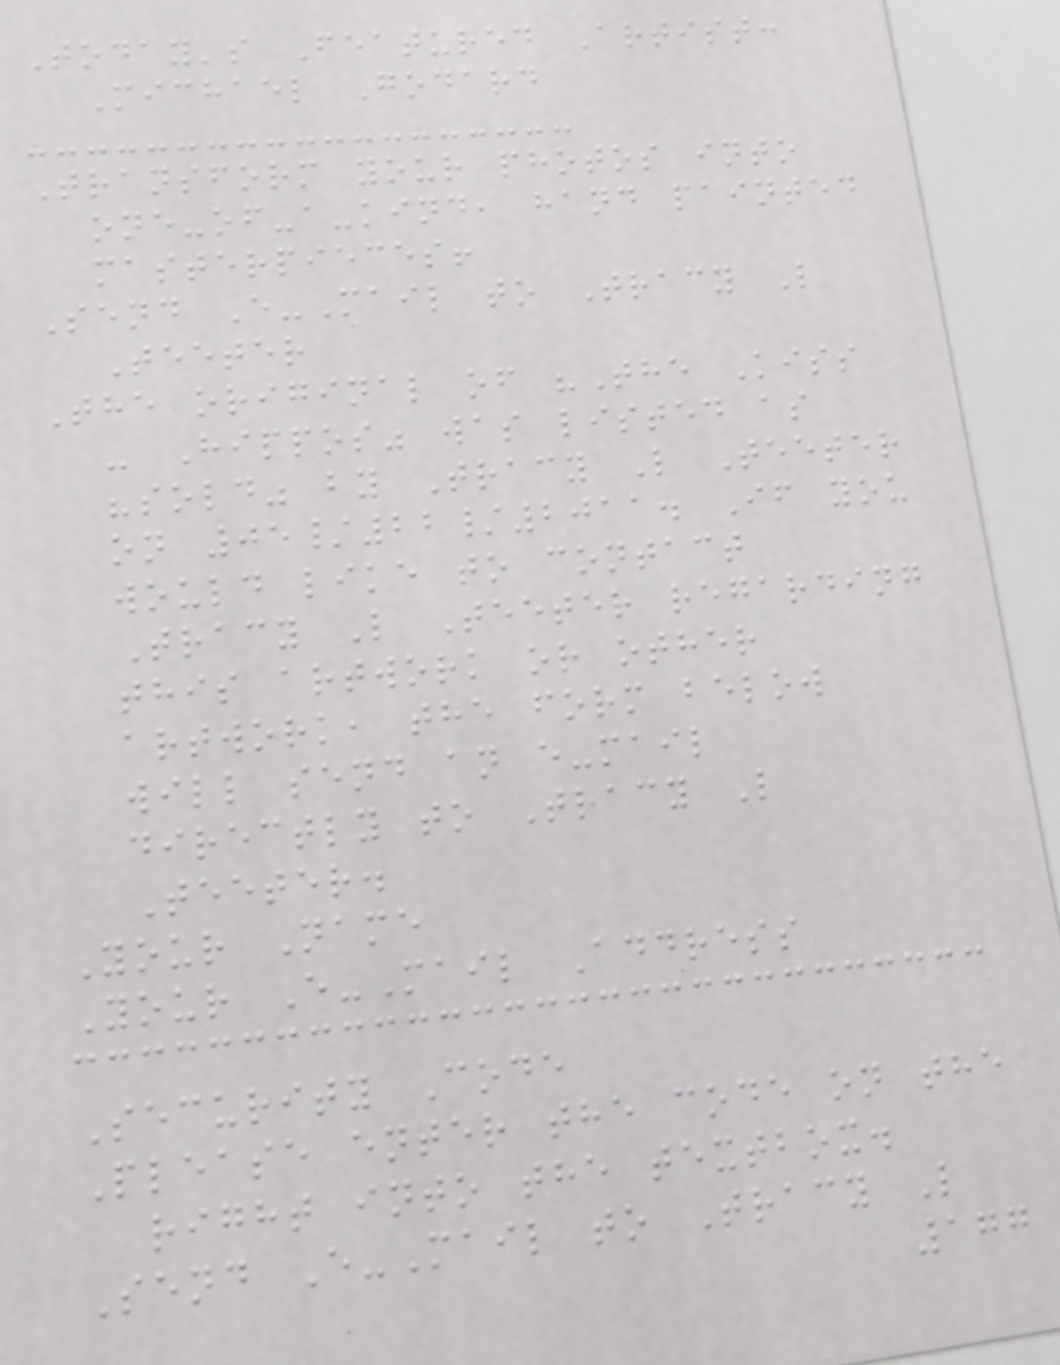Today's Featured Artist:
Michael Godard
Transform your photos into
one-of-a-kind, hand painted
masterpieces!
Send E-Mail to Tracy L
Teeter
The original of "The Kiss
- Hippos" was listed as
"sold" by Tracy L Teeter
on 05/22/2011. If you
would like to contact
Tracy L Teeter regarding
this artwork or other
artwork, the form below
will send an e-mail
directly to Tracy L
Teeter.
Your Name
Your E-Mail Address
Security Code
Please enter the code on the
right into the textbox.
Send E-Mail to Tracy L
177
